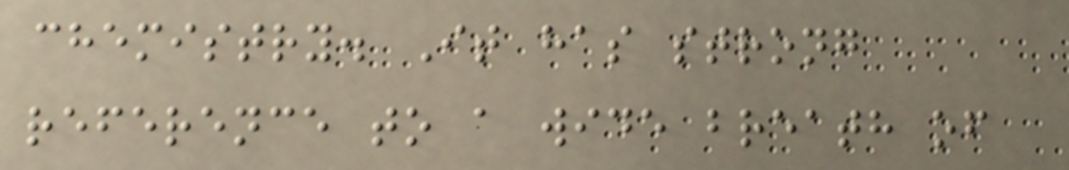chemistry. It has strong
reference to a wide breath of
